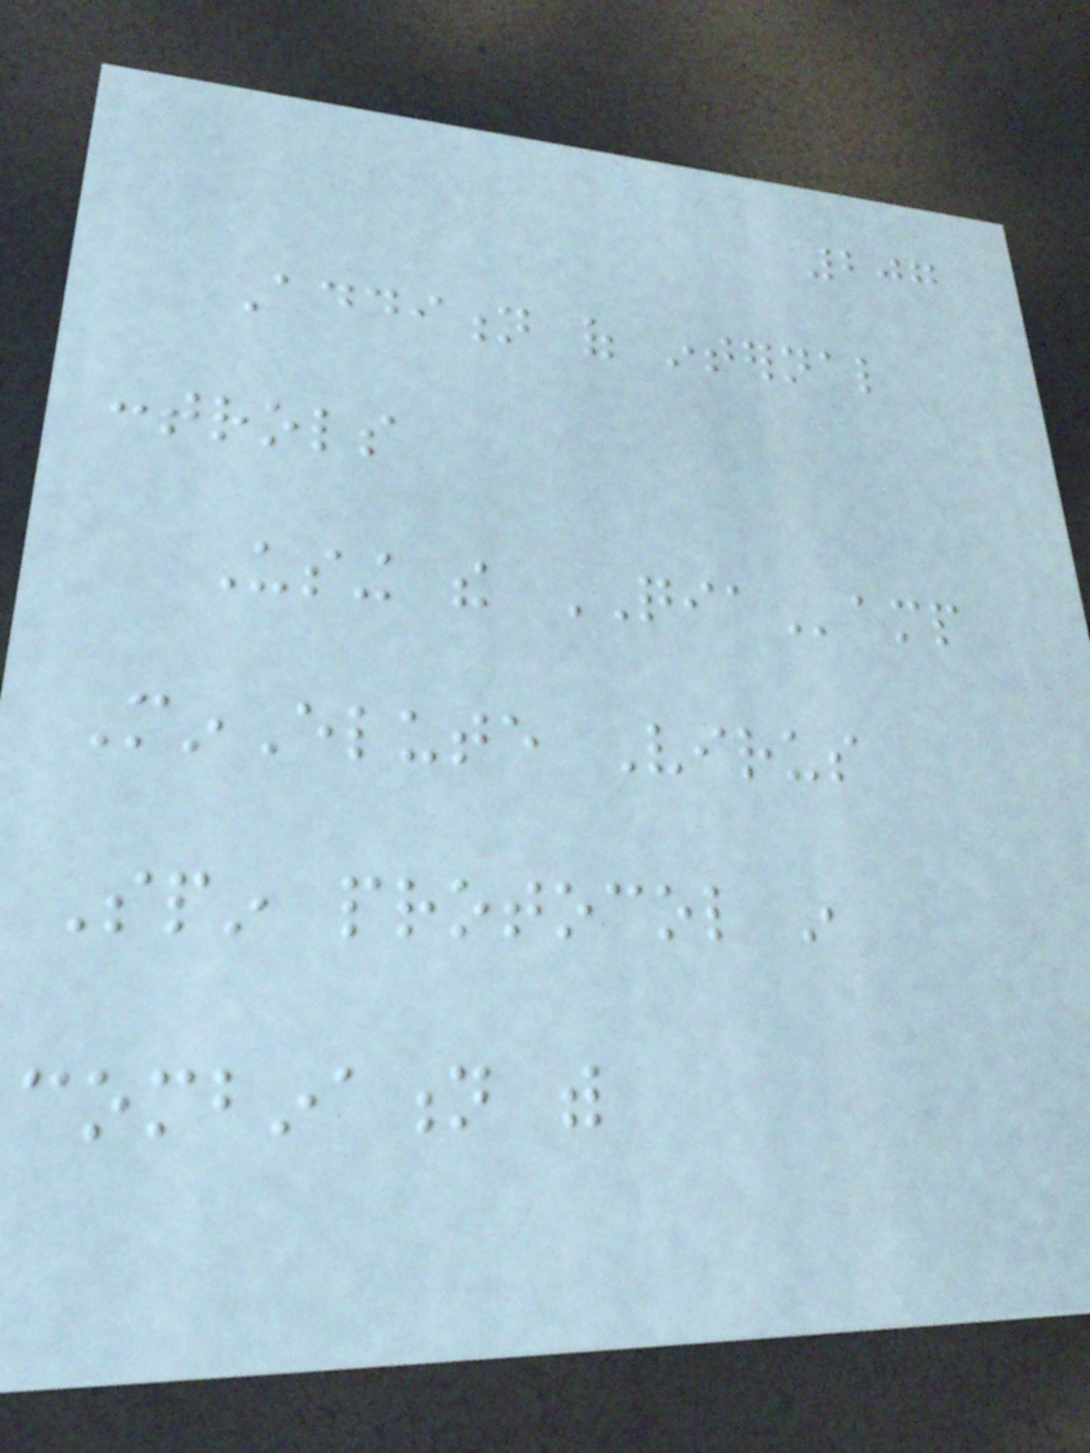207
Addition of internal
controls
Using the QIAamp
MinElute Virus
Spin protocol in
combination with
